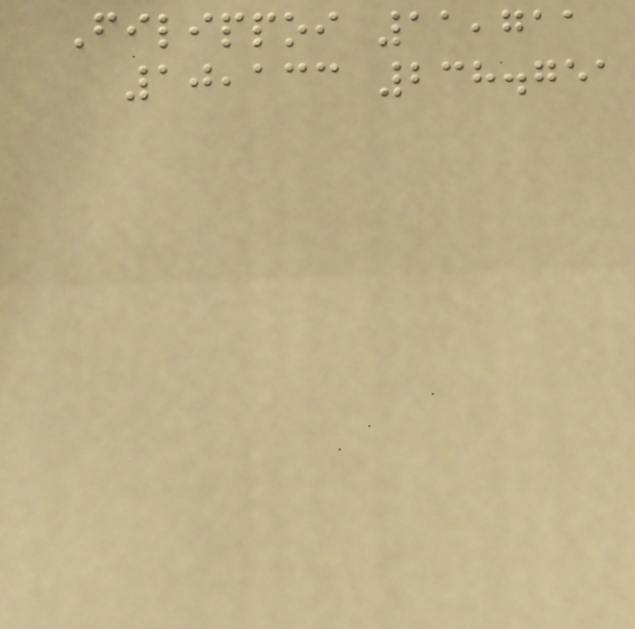Filippoi 11,711
10,133 238.751
